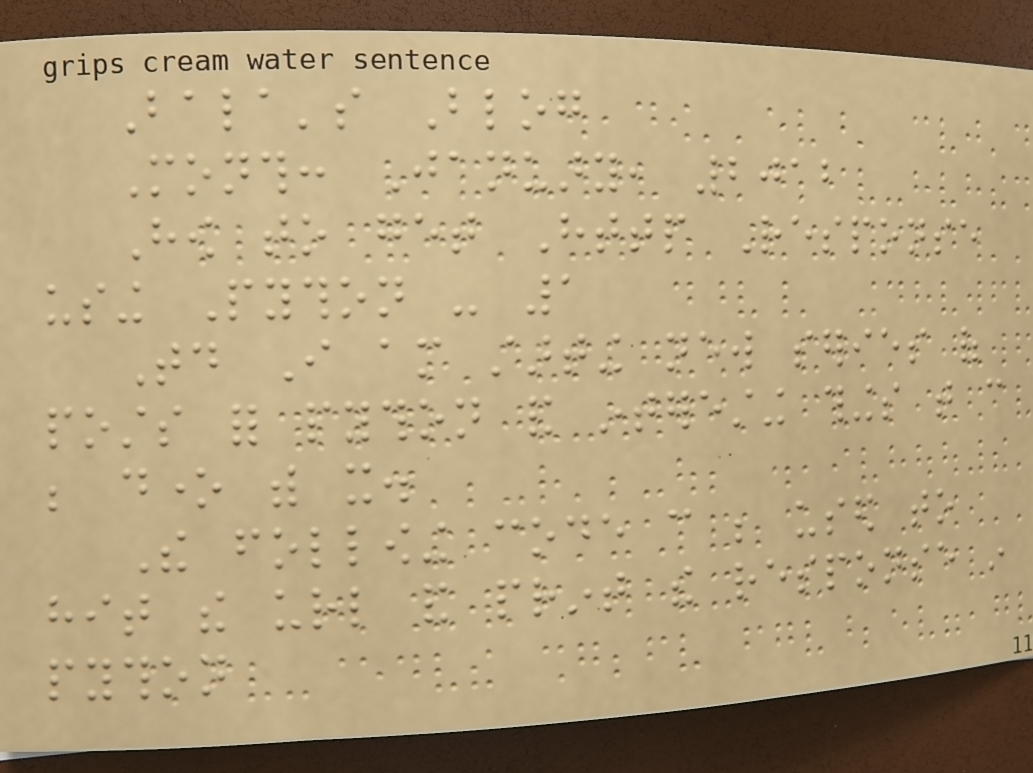Bala's Blog
Month: January, 2012
How to get Http Response
using Python - 1
Today I am starting new series of
posts for python and interesting things that can
be done with it.
The following code can be used to
hit the url and print the response in
python
